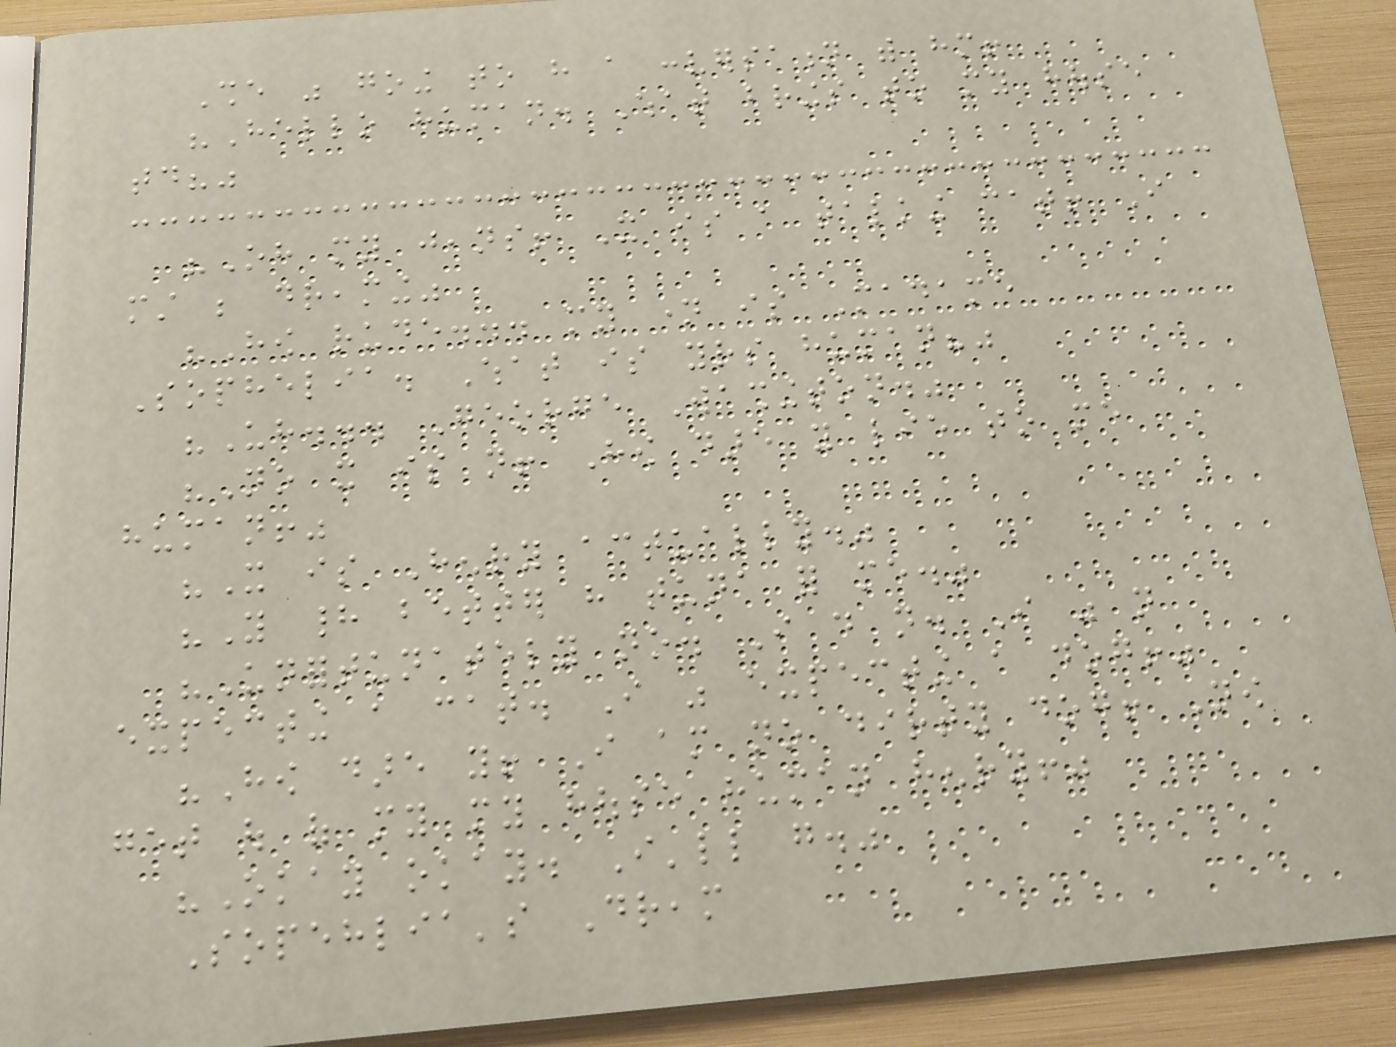She was going to have a conversation with him!
"Hello human. What brings to my house
today?"
"Oh my jeans! It is a talking cat! I
must be dreaming"
"How rude... my name is Madame
Sophelia. What is yours human?"
"Uh... George Washington."
"No it is not! How dare you lie to me
human!"
"It is Henry actually."
"You had better have tuna for me."
"Unfortunately no. I do not. I was not
expecting a cat. I was expecting a dog!"
"How dare you! I am no dirty dog! Now
get out of my my house human henry!"
"Okay okay. I'll go."
Sopehlia's Dream
